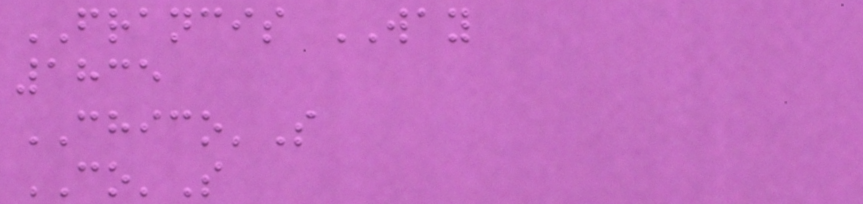FRANCIS WAY
1835
CHICO'S
CO'S
